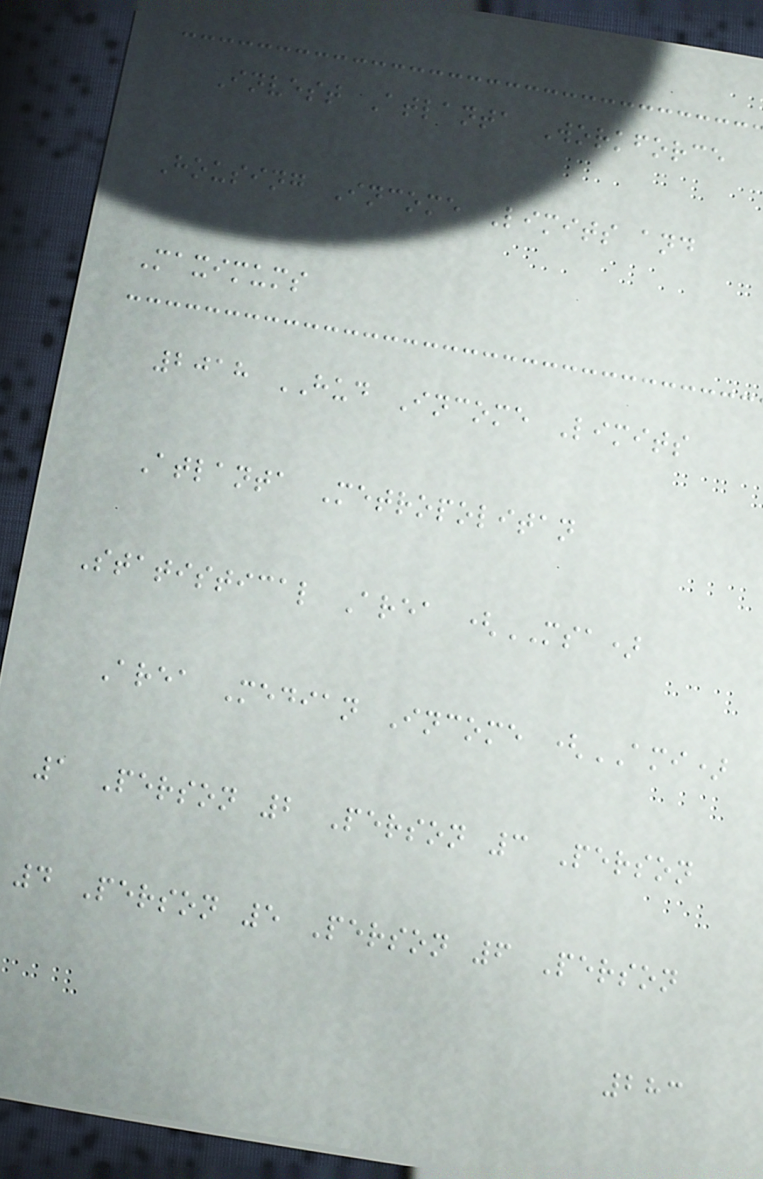Invest Atlanta Workforce
Housing Income Limits and
Maximums
2018 HUD Income Limits
Atlanta Metropolitan
Statistical Area (MSA)
Area Median Income (AMI)
1 Person 2 Person 3 Person
4 Person 5 Person 6 Person
283
